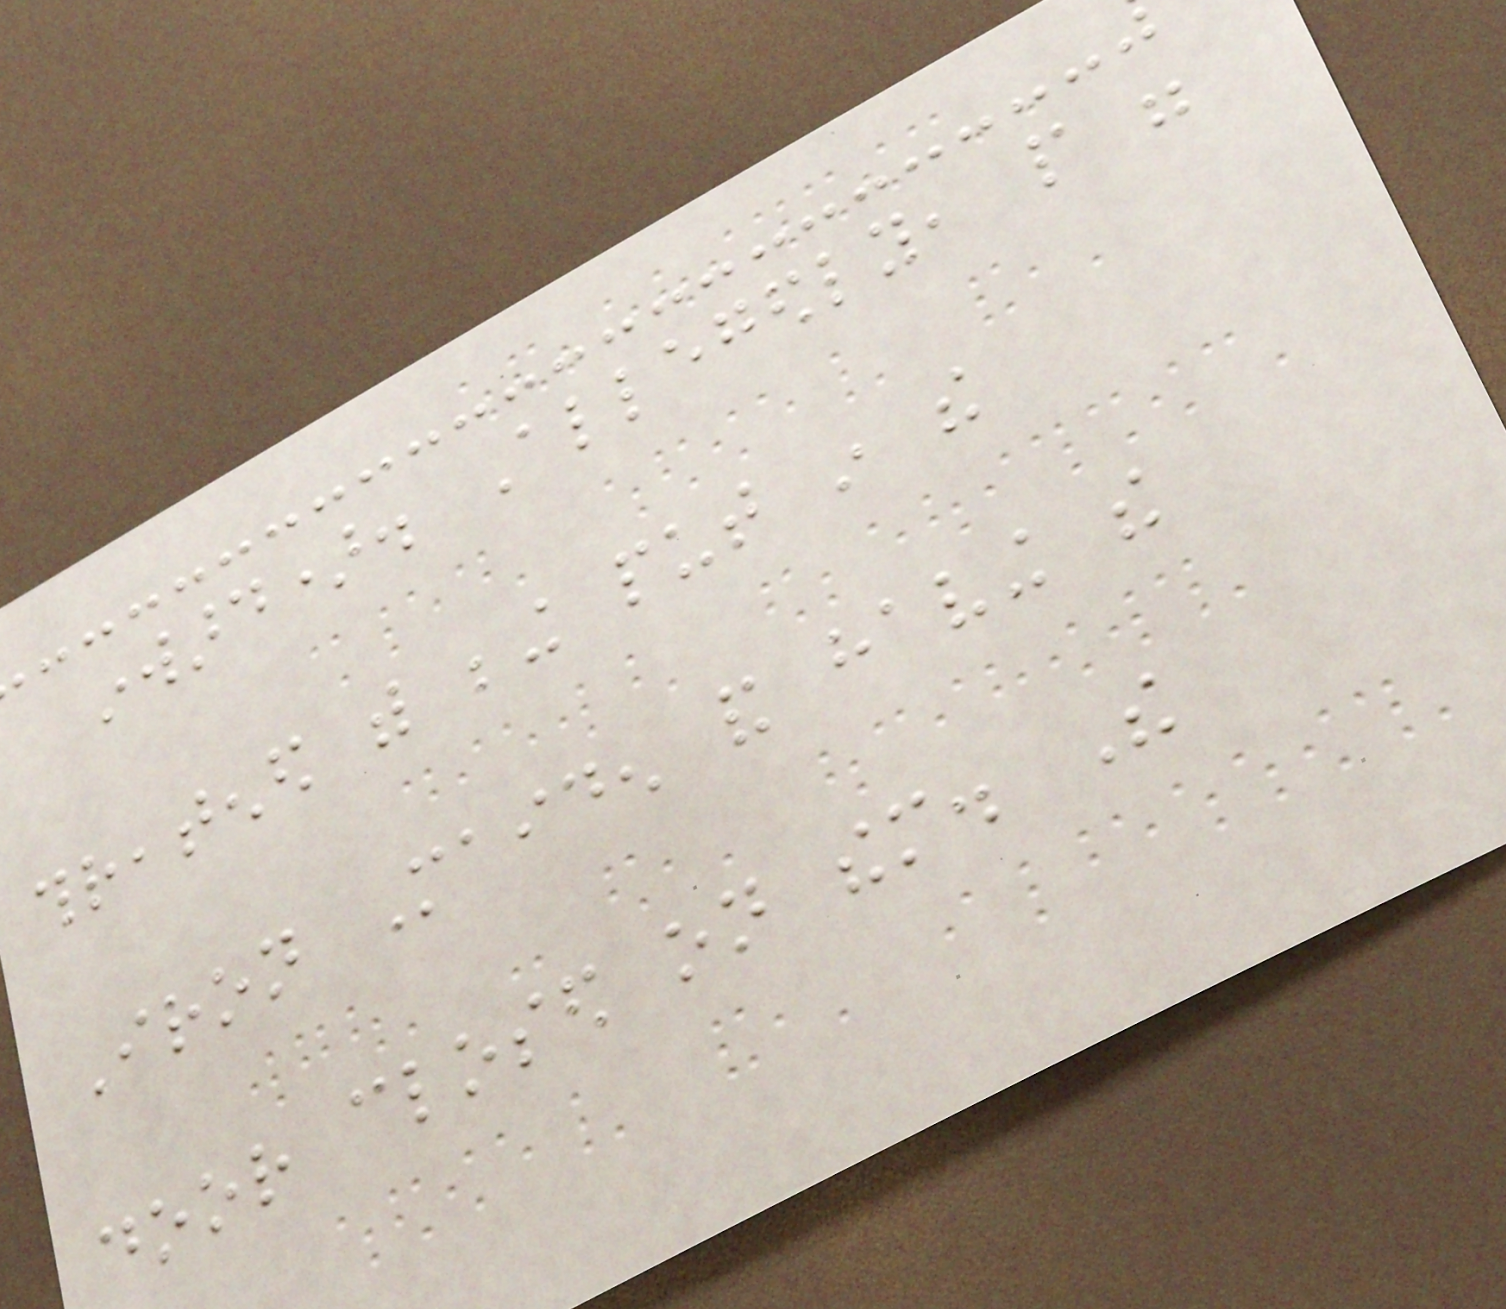inward). Allegedly, people were
threatened with being put in the
Iron Maiden and having the
door closed on them. The
